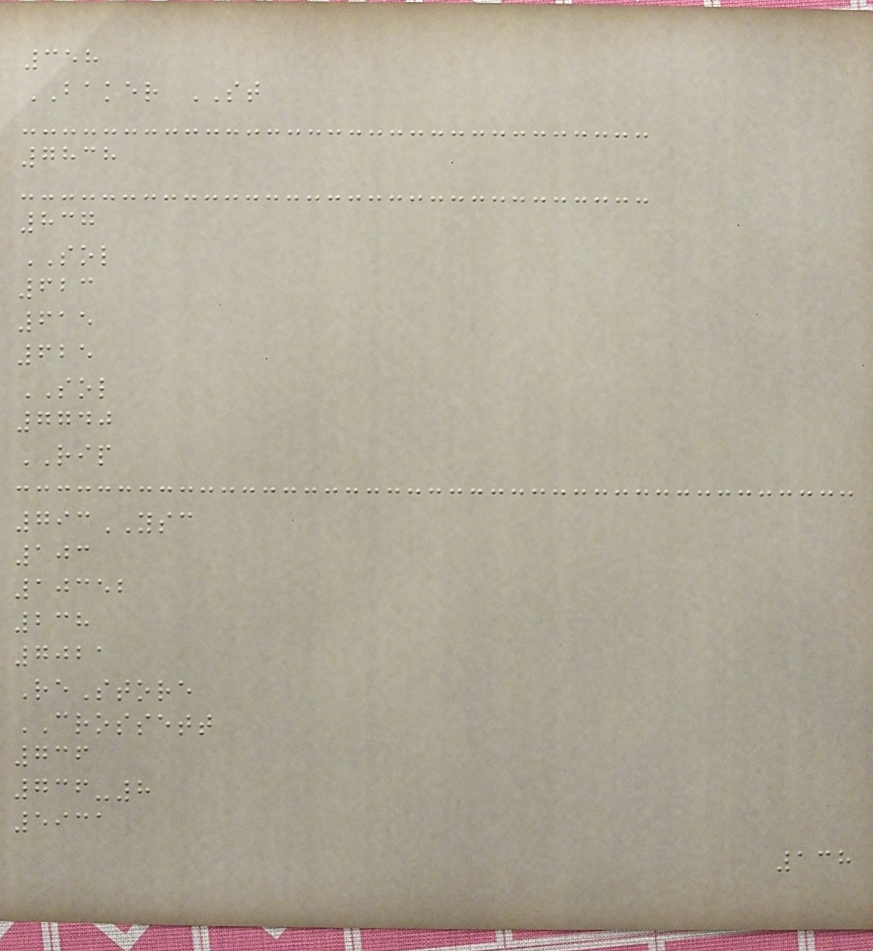358
BAKER ST
7838
837
SOL
623
615
625
SOL
7740
RIP
793YSC
103
10352
238
7021
ReStore
CROSSETT
736
736-8
5931
138
